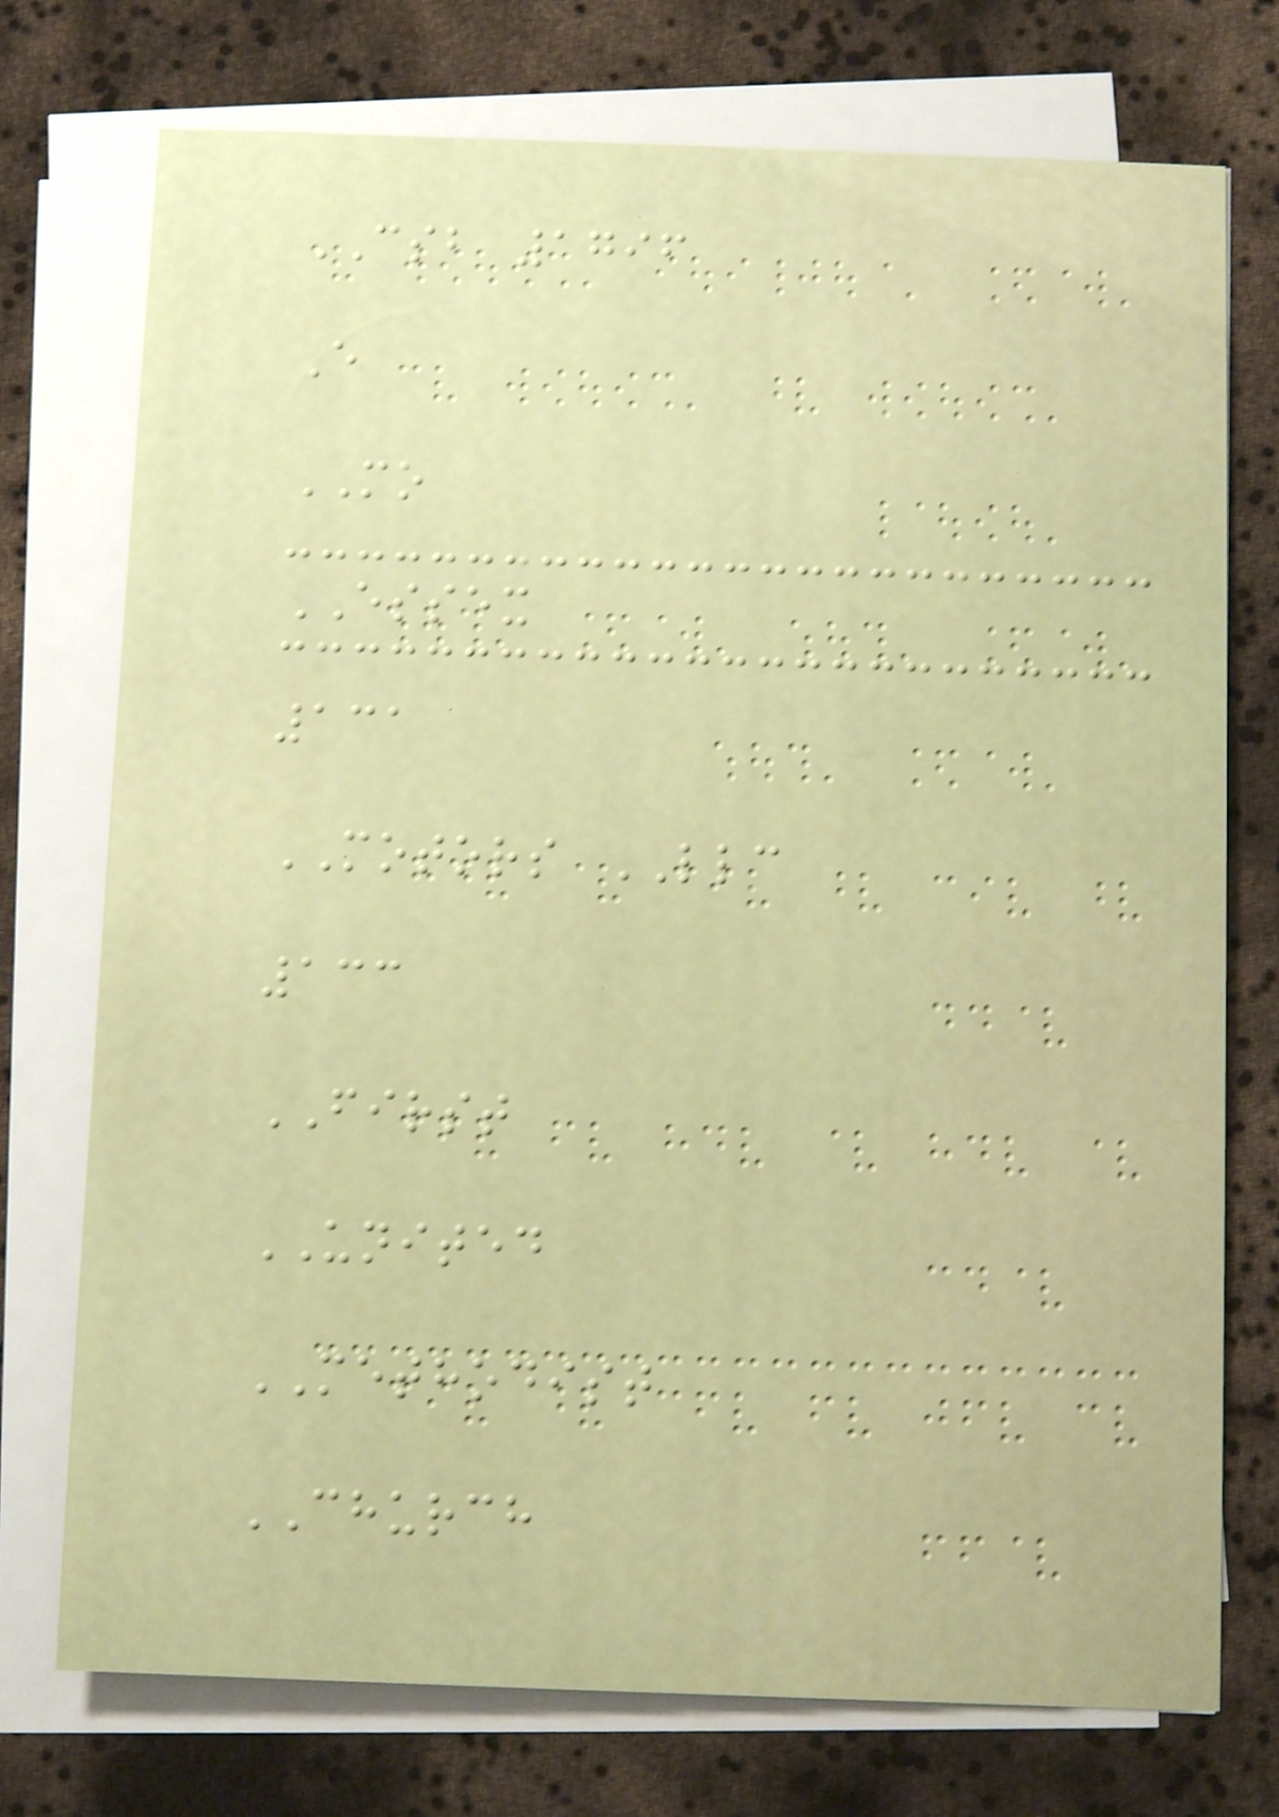CSB 1796
E
MO
ESSEX
131
MOTORS LLC
133
FIRST
UNITED
METHODIST
CHURCH
